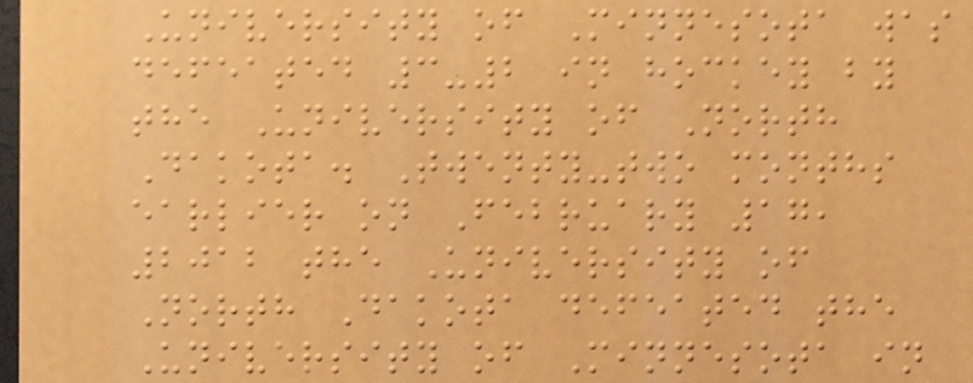University of Minnesota was
defeated 3-2 in hockey by
the University of North
Dakota. Twenty-two months
earlier on February 17,
2012 the University of
North Dakota defeated the
University of Minnesota in
